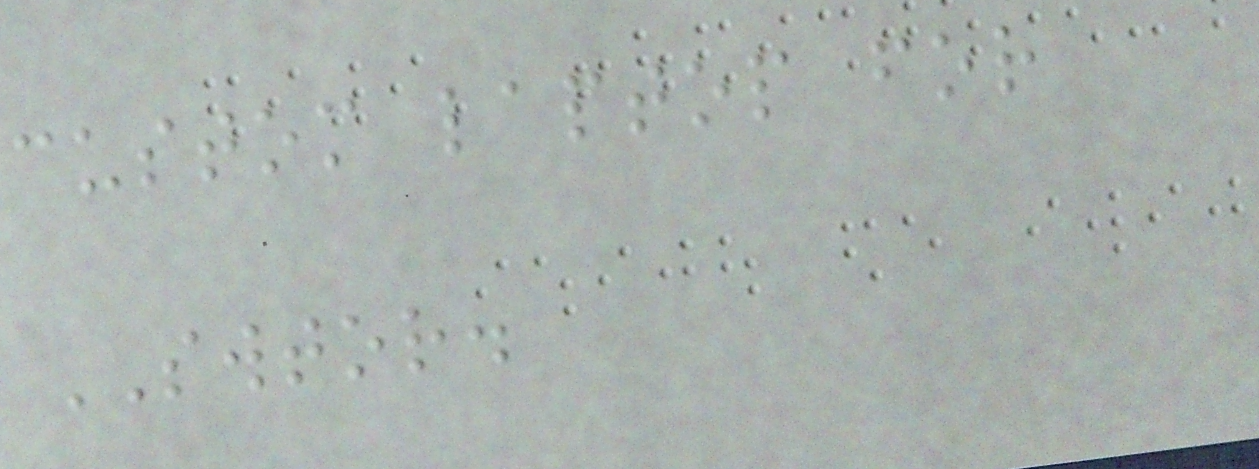custom laptop for
SWTOR.
